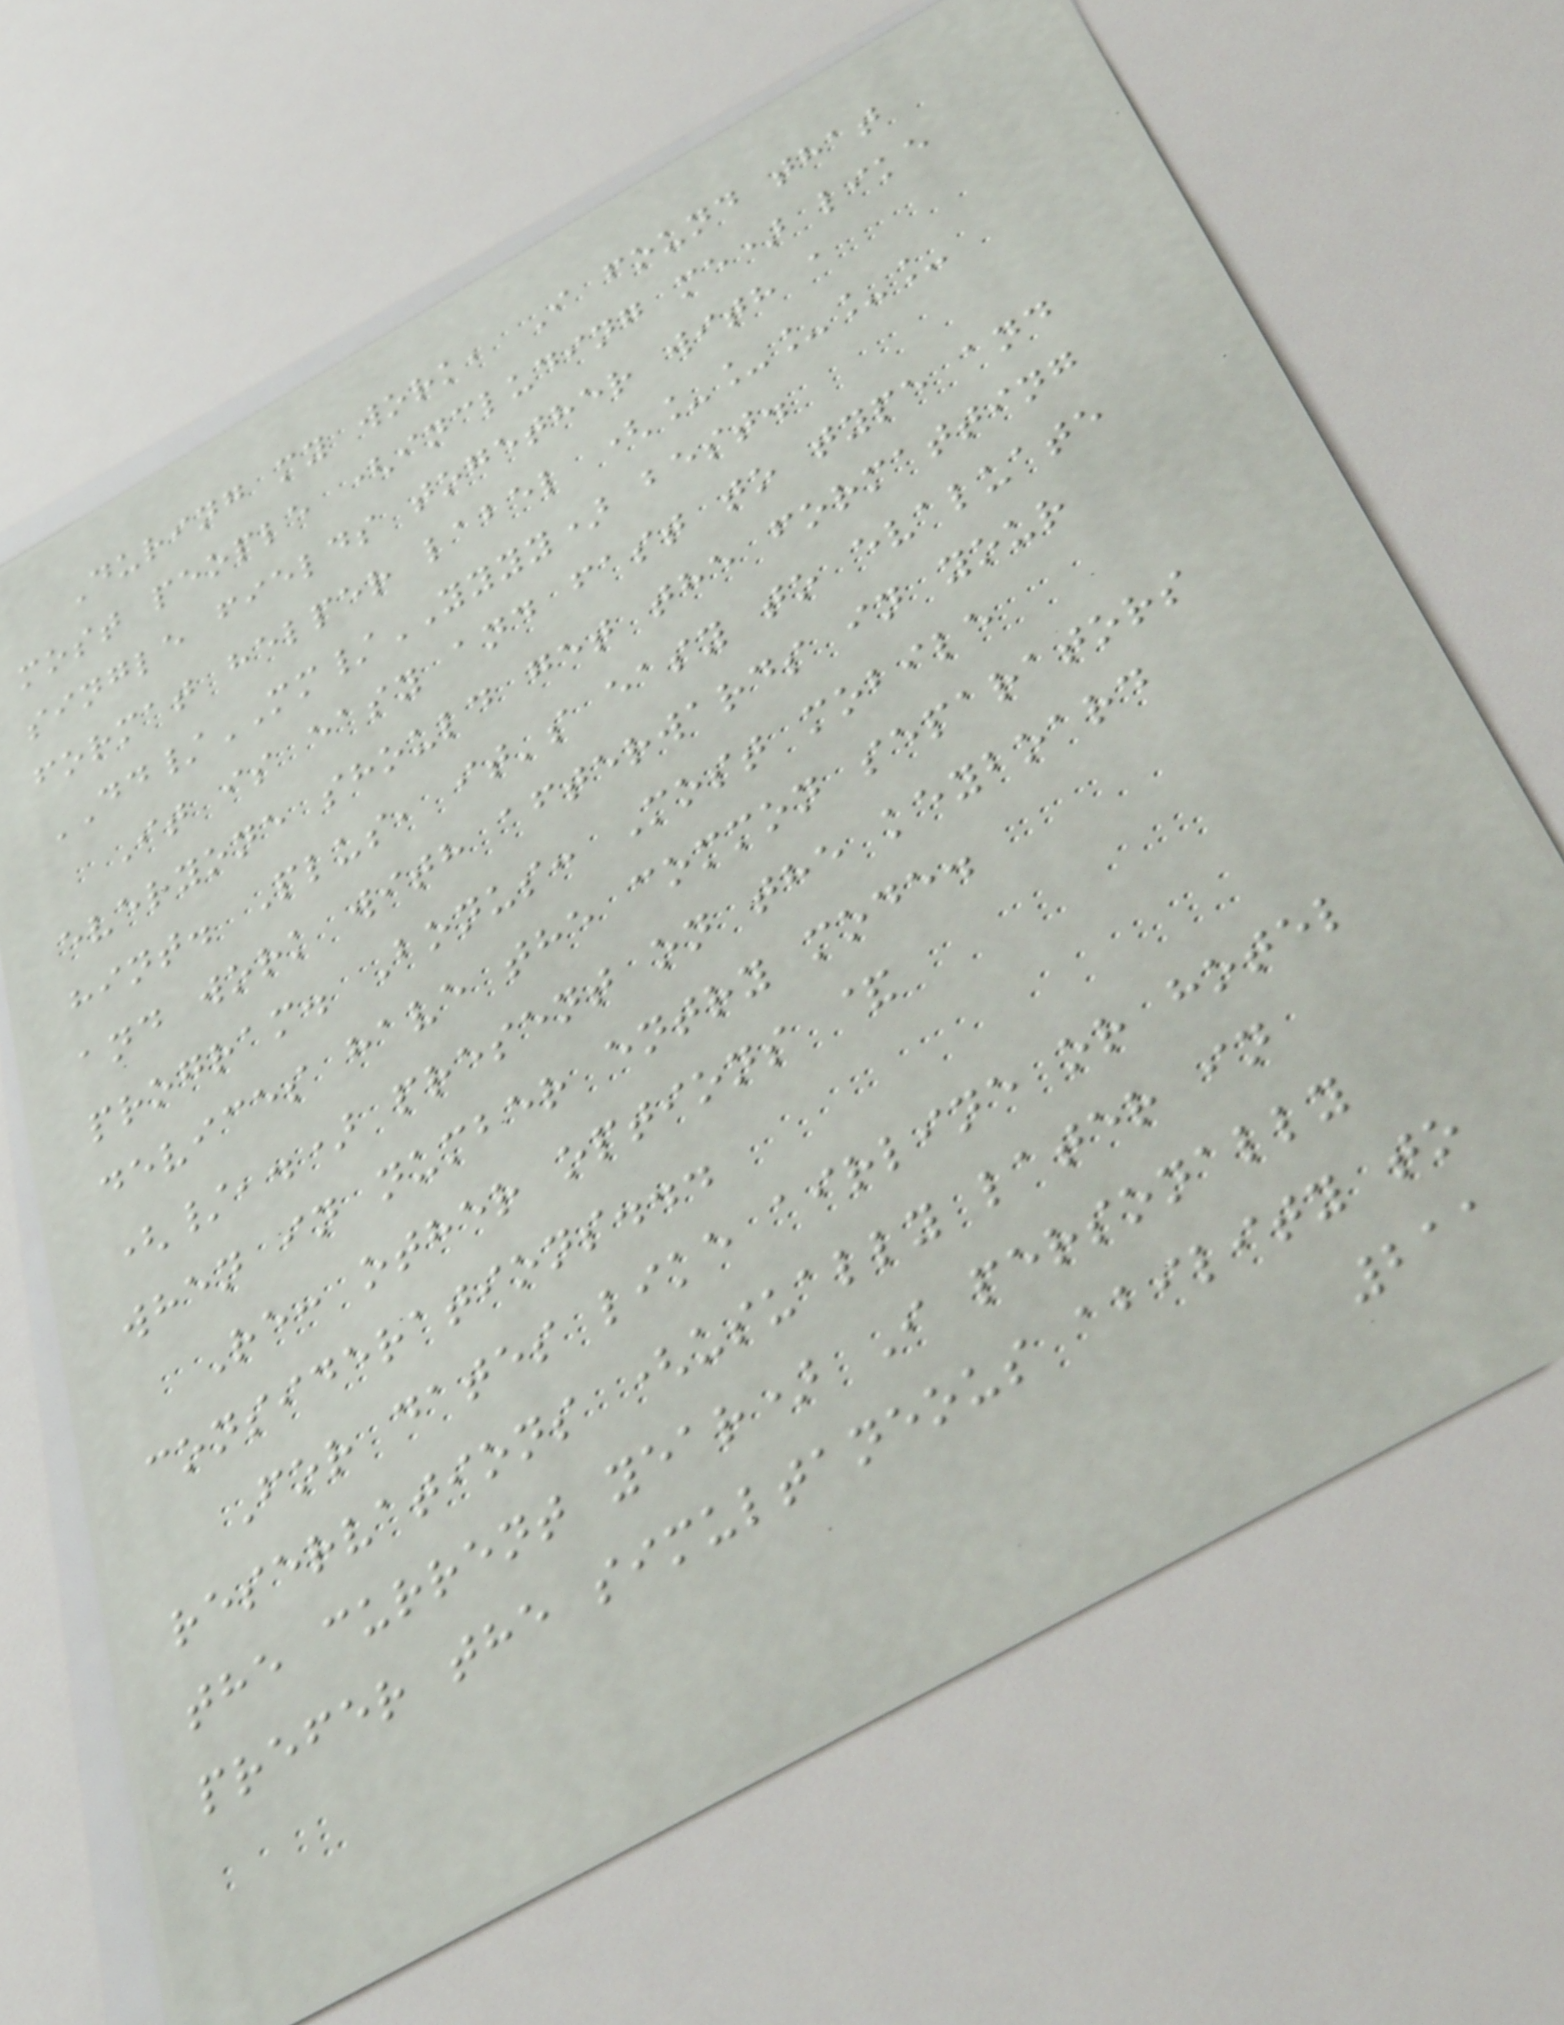During my work, I found that
most people (including me) like
single fields together with a
format helper label (_____
DD/MM/YYYY) best.
It is easy and fast to type and
everyone should get the formatting
hint. Plus, it's easy to evaluate
and work with afterwards in your
program. Bonus: Most mobile
devices have the common separators
(/,.) present on the keyboard
when in number entry mode.
Re: other options &
considerations...
For dates like airline or hotel
reservations (usually later in
the current year) I personally
prefer the simultaneous ability to
211
